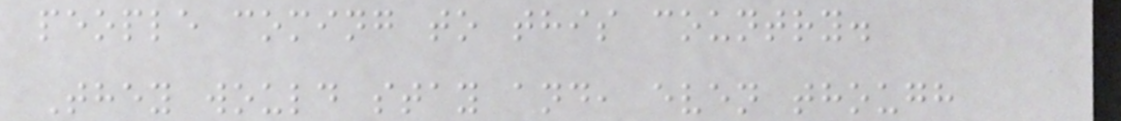people coming to this country.
They would stay and, even though
